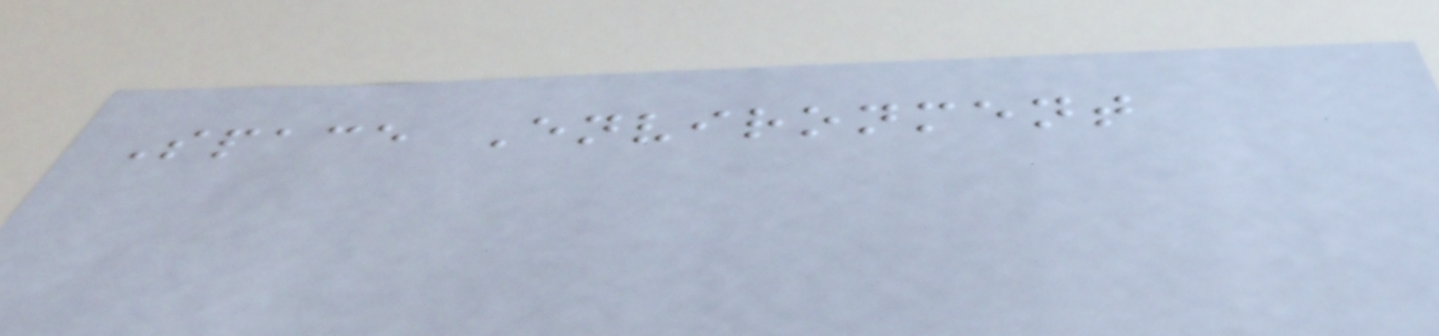Space Environment
